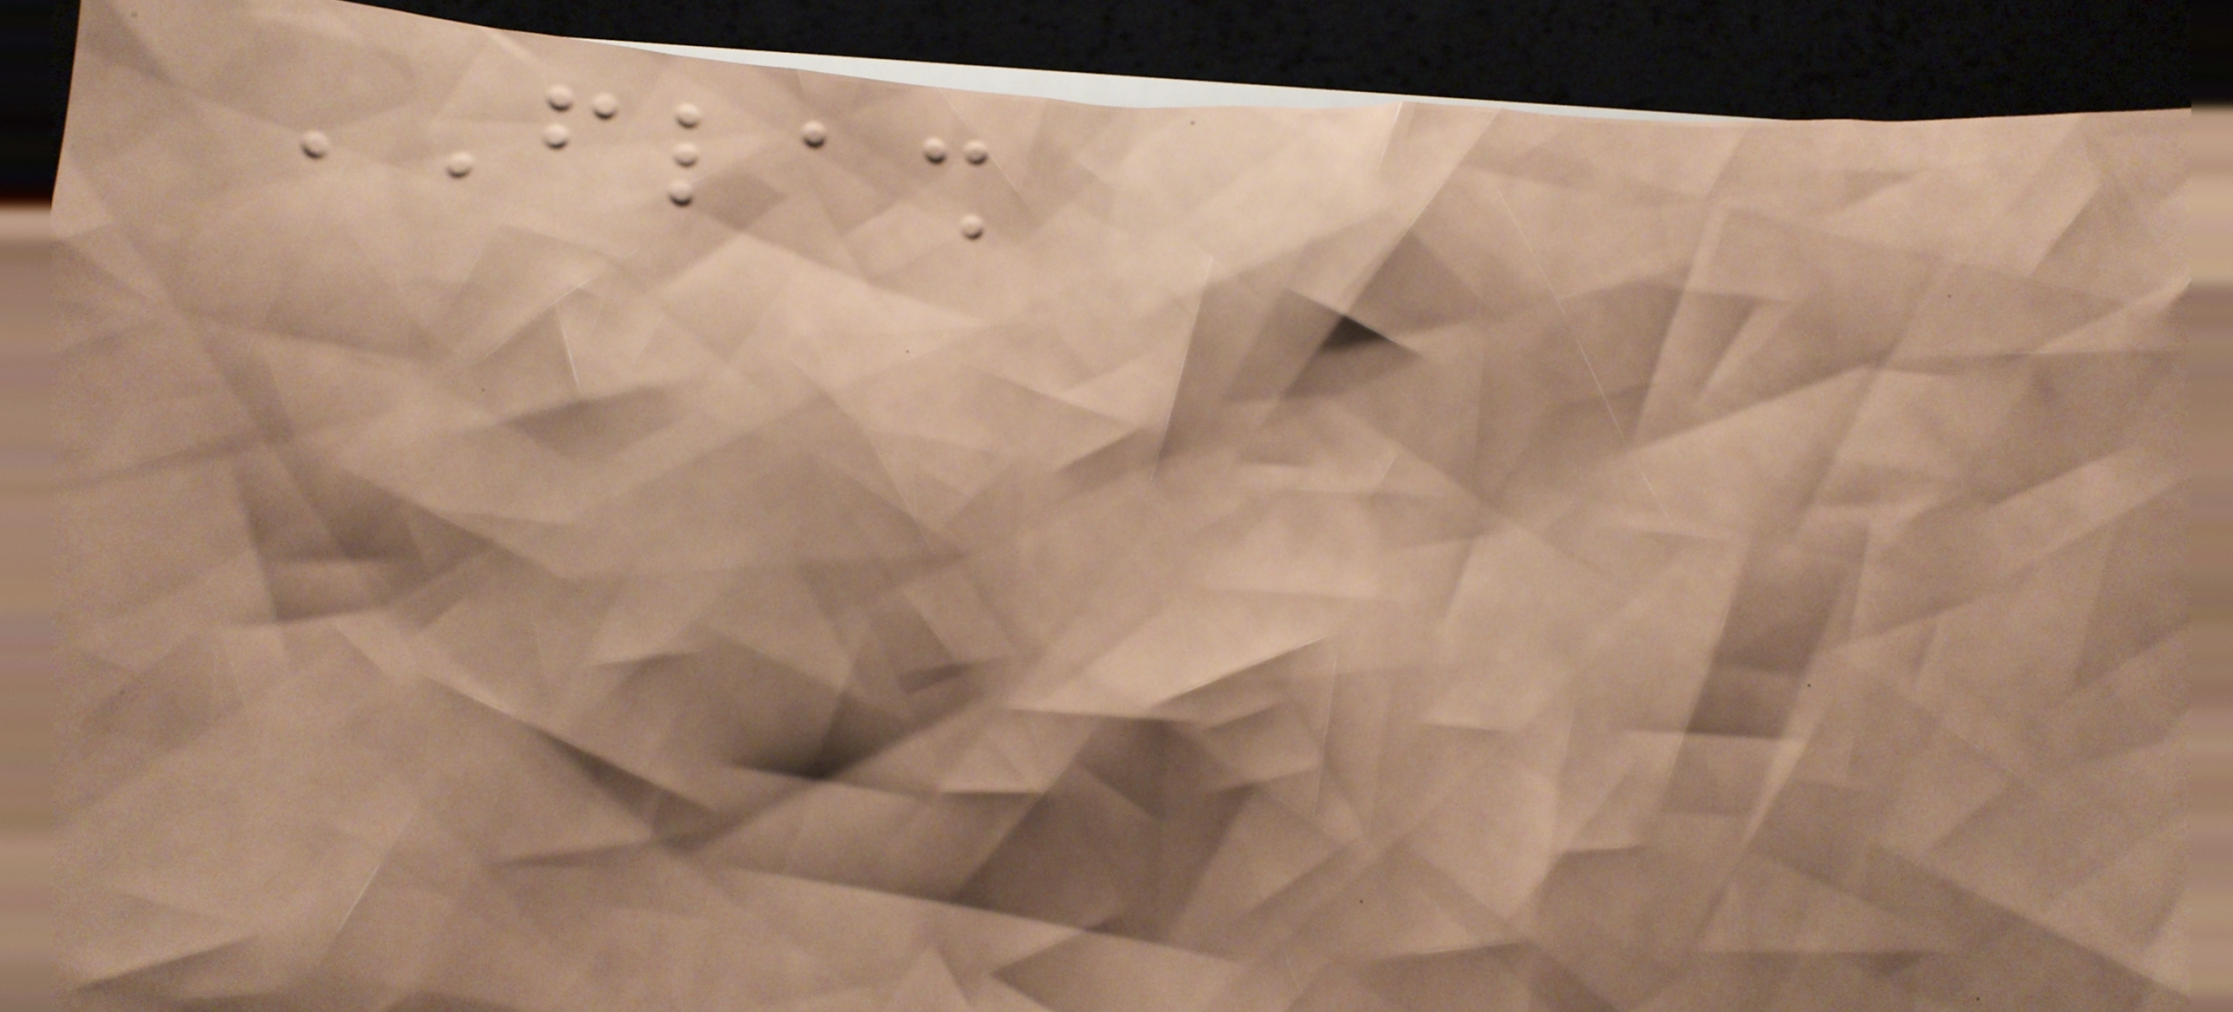FLASH
